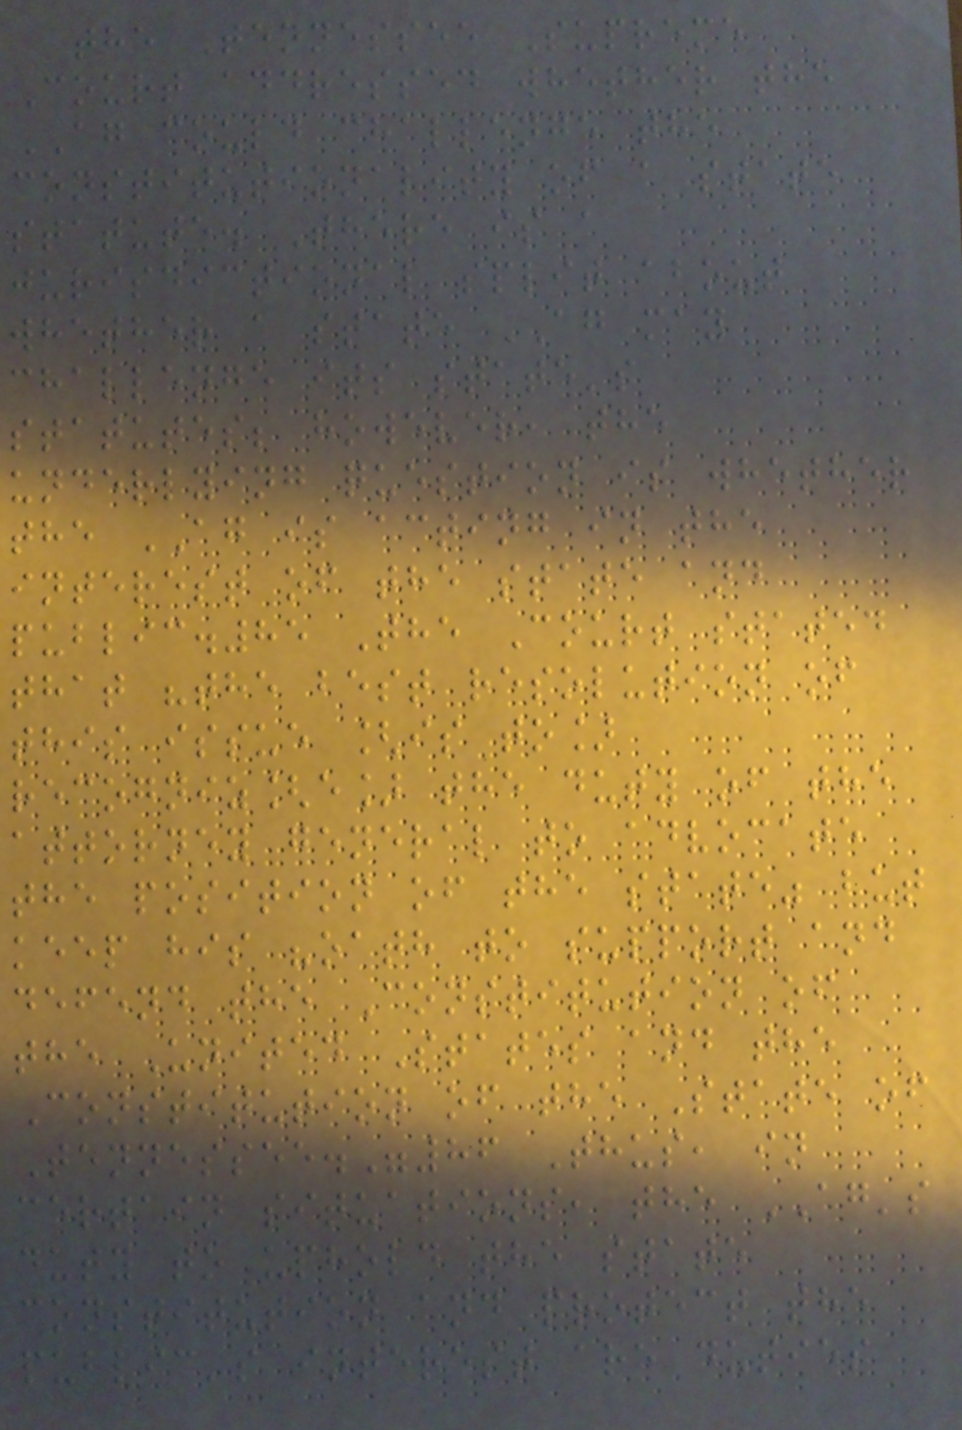the Tennessee Supreme
Court addressed whether the
AG could challenge the
constitutionality of a state
statute. There is a
jurisdictional split about
whether a state AG may
challenge its state's
statutes; however, the
underlying question is whether
the AG is acting in the
interest of the state and
public.85 The Court stated
that "the best resolution of
this issue [is to]
recogniz[e] the duty of the
attorney general to advocate
the position of the state" but
keep his "oath to support and
defend the Constitution of
the United States and the
Constitution of the State of
Tennessee."86 Thus, in
certain situations, the AG's
duty to uphold the state
constitution and protect the
public's interest are duties
